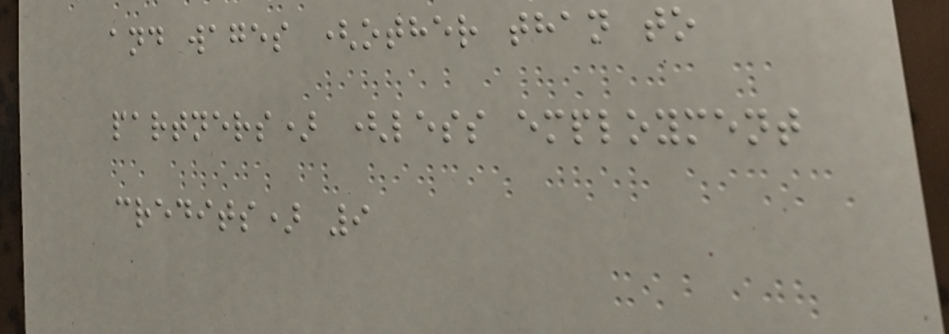and wages (other than to
partners) (less employment
credits) 9
